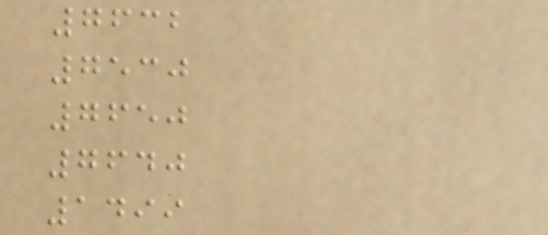7632
7530
7650
7640
1499
